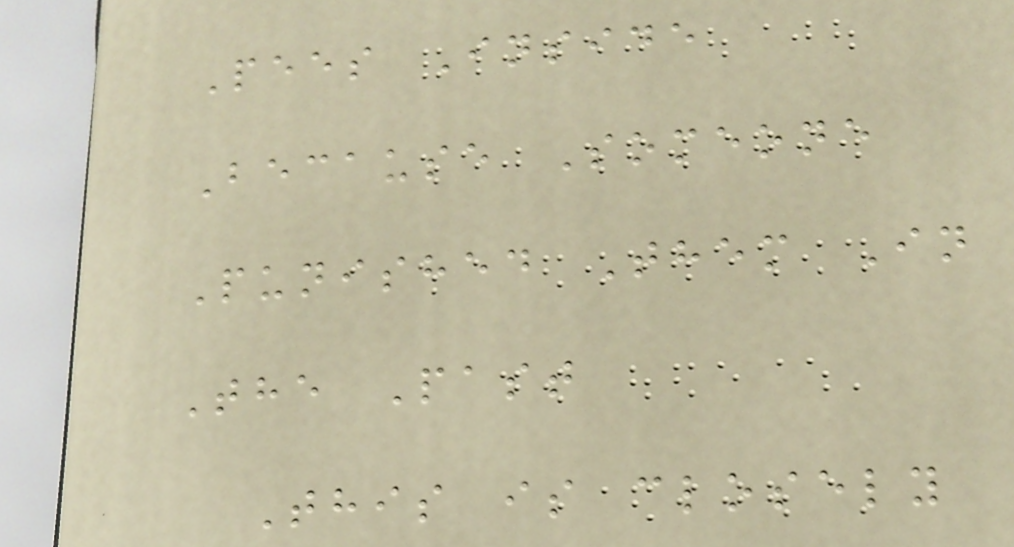Pees Inside
Because Someone
Punished Them In
The Past
This is closely
